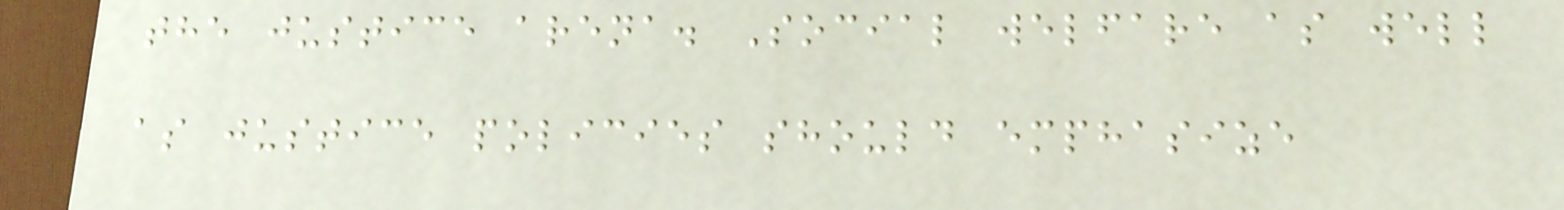the justice arena. Social welfare as well
as justice policies should emphasize
